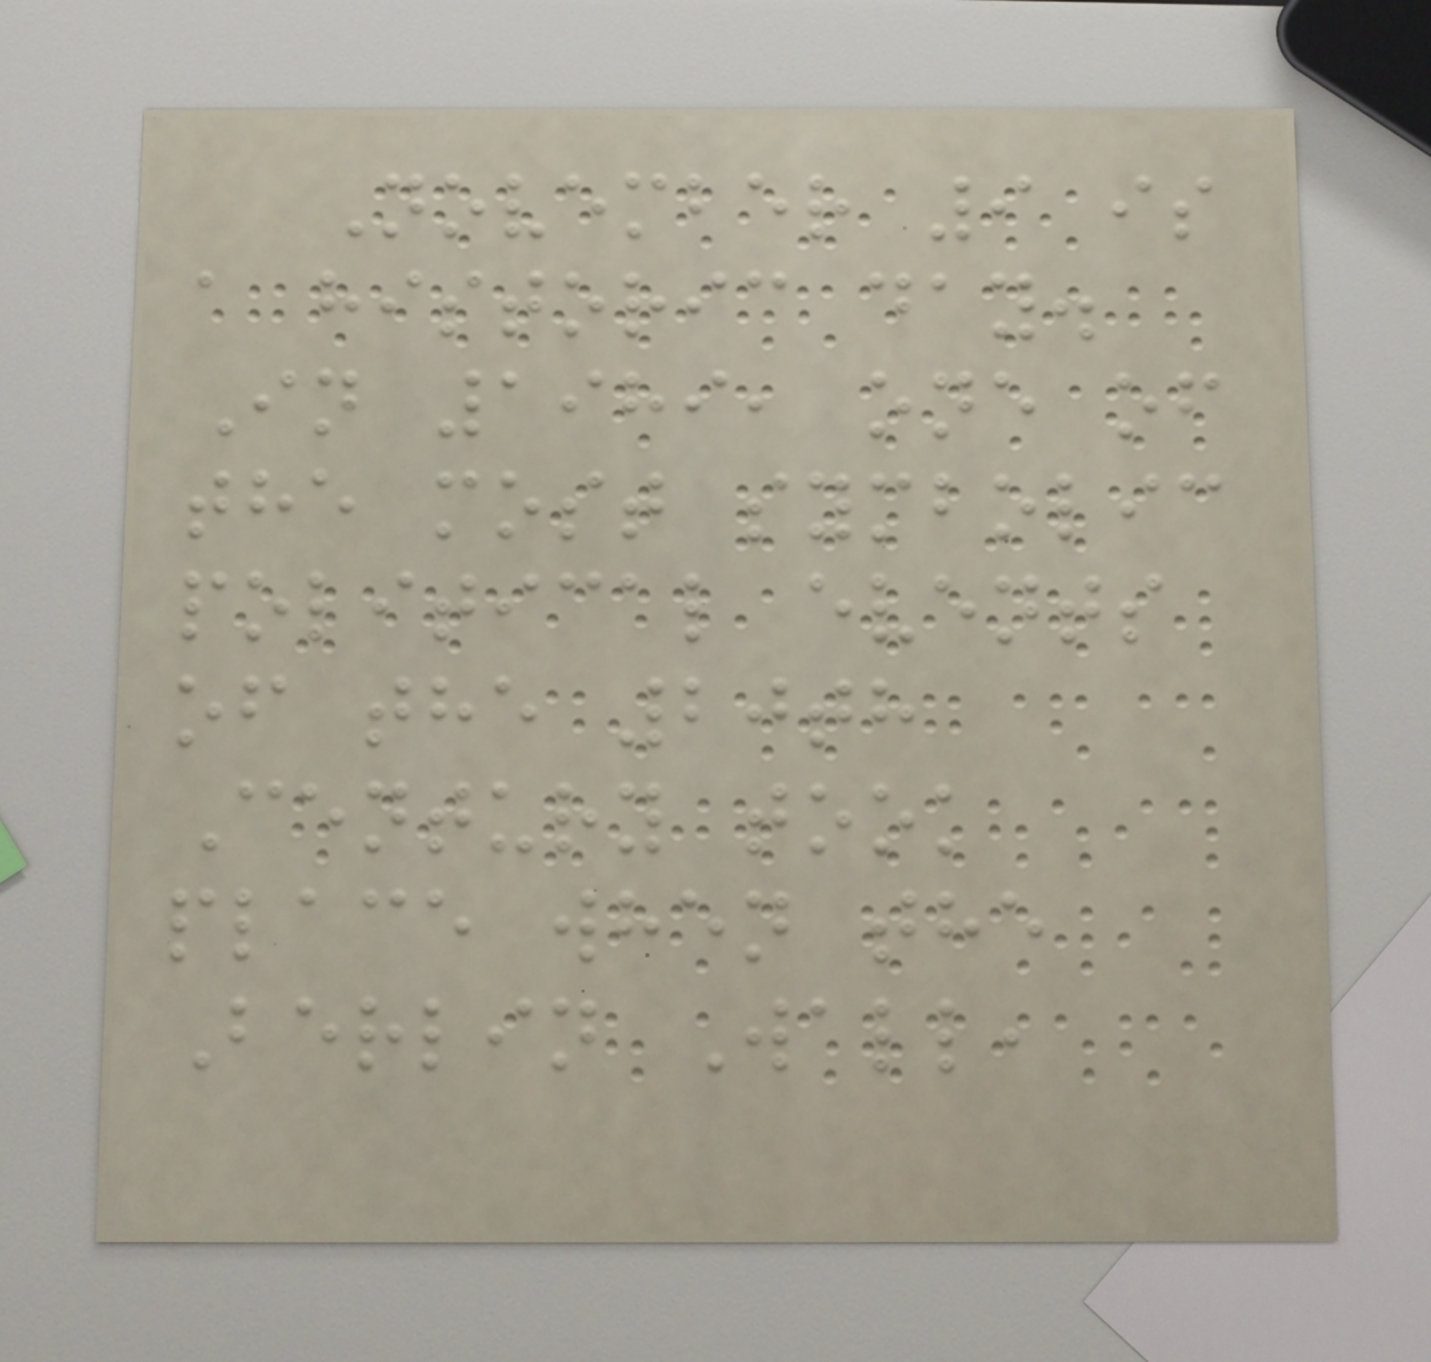November 9 is
a historic day.
In 1989, one of
the most symbolic
political events
of the 20th
Century took
place when the
Berlin Wall,
